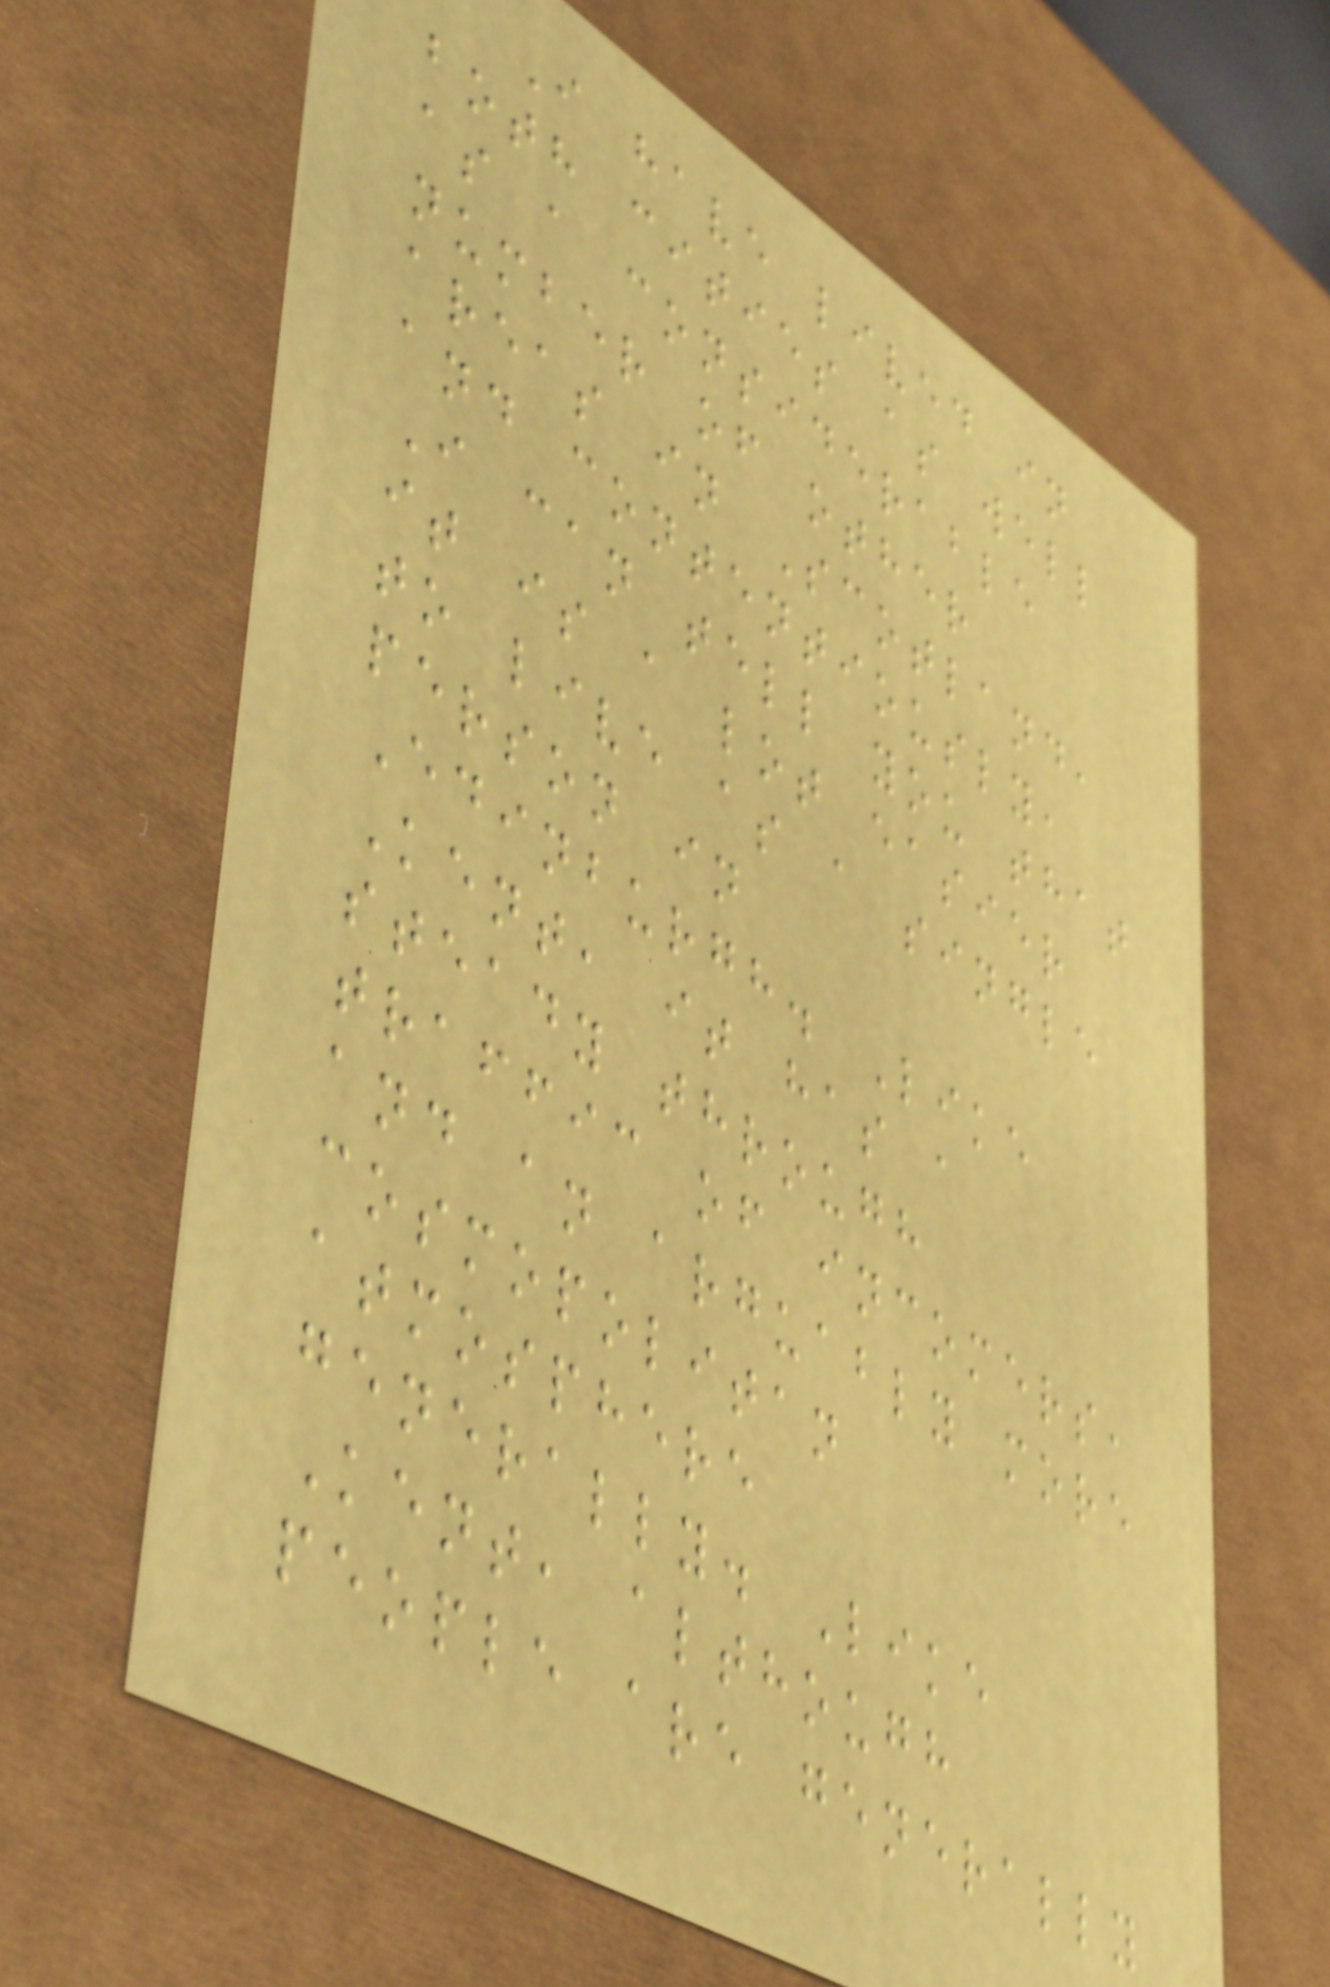I have lived in
both cities as well
as a considerable
number of other
areas in Scotland,
and contentiously,
I can tell you that
it is a lot easier
to live as a single
person in
Edinburgh. Like
Kent, it has a
steady through
traffic of incomers,
and an arguably more
cosmopolitan
atmosphere
generally. Like
Kent, although
people are generally
